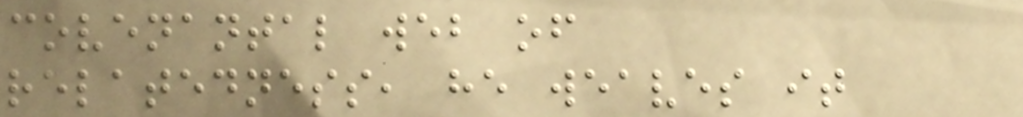covenantal web of
relatedness, he weaves it
